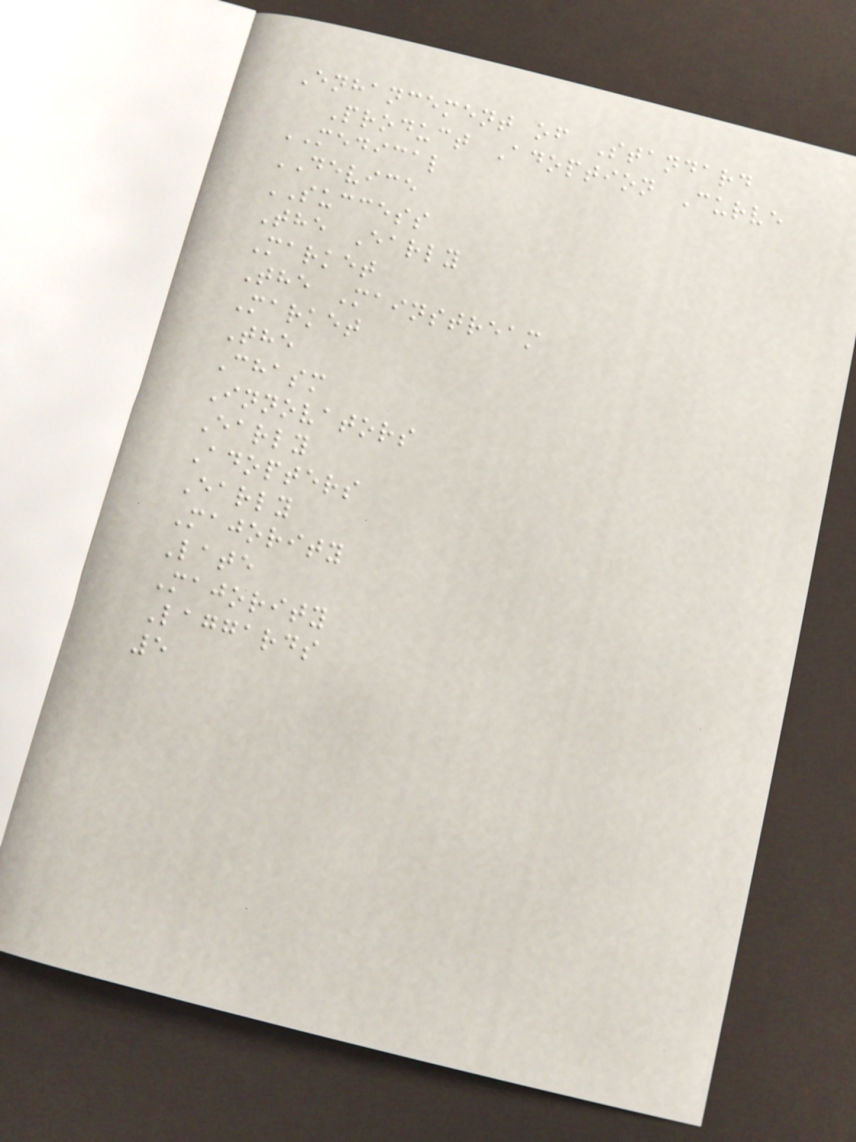Enhancement of Standard
Product Adoption Curve
MEDICAL
DEVICE
SUCCESS
The Early
Market
The Mainstream
Market
The
Chasm
Innovators
Early
Adopters
Early
Majority
Late
Majority
Laggards
5
